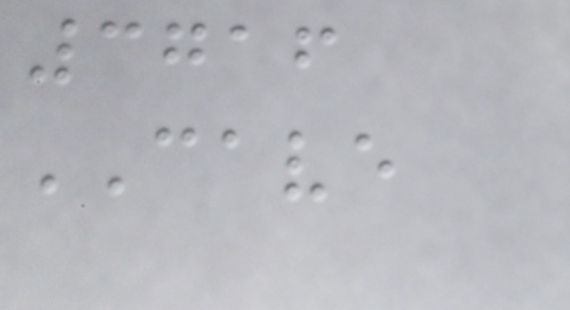3716
CAVE
